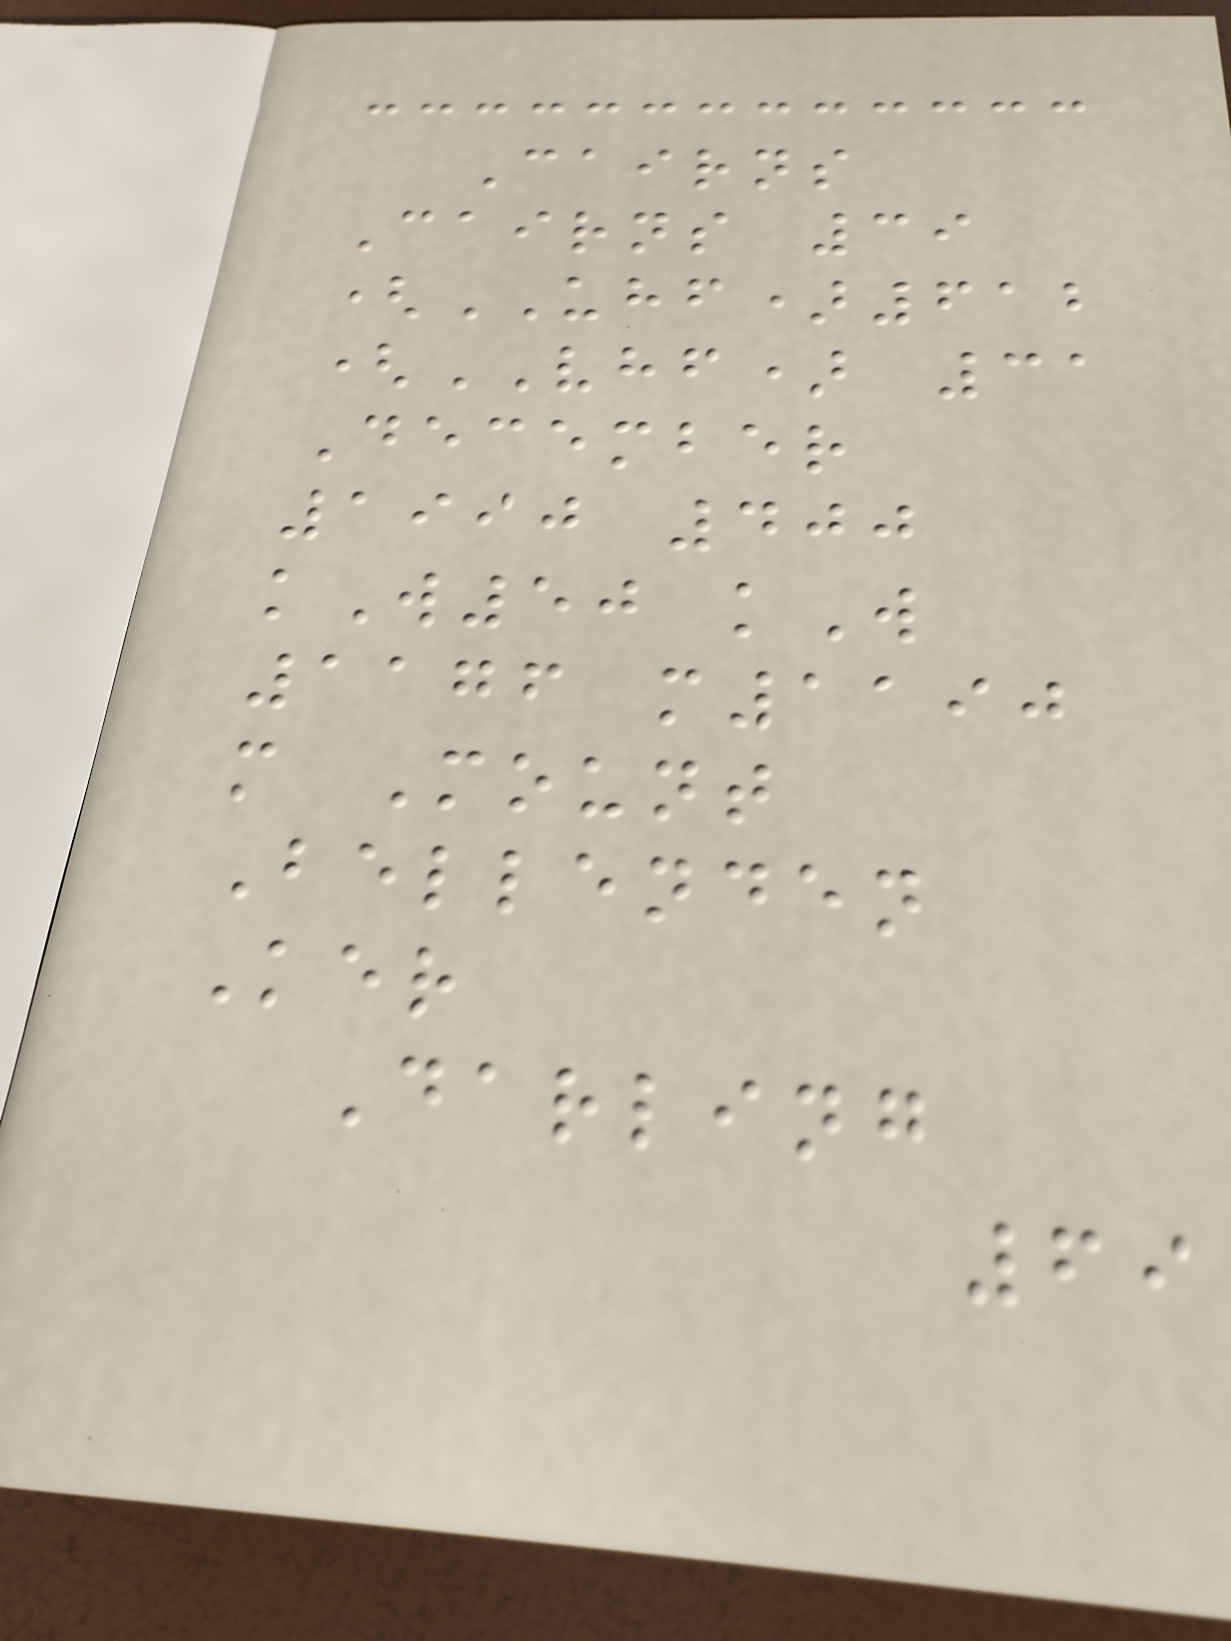Cairns
Cairns 39
(UHF)612
(VHF) 31
December
1990 400
kW50 kW
1176 m1190
m Mount
Bellenden
Ker
Darling
69
